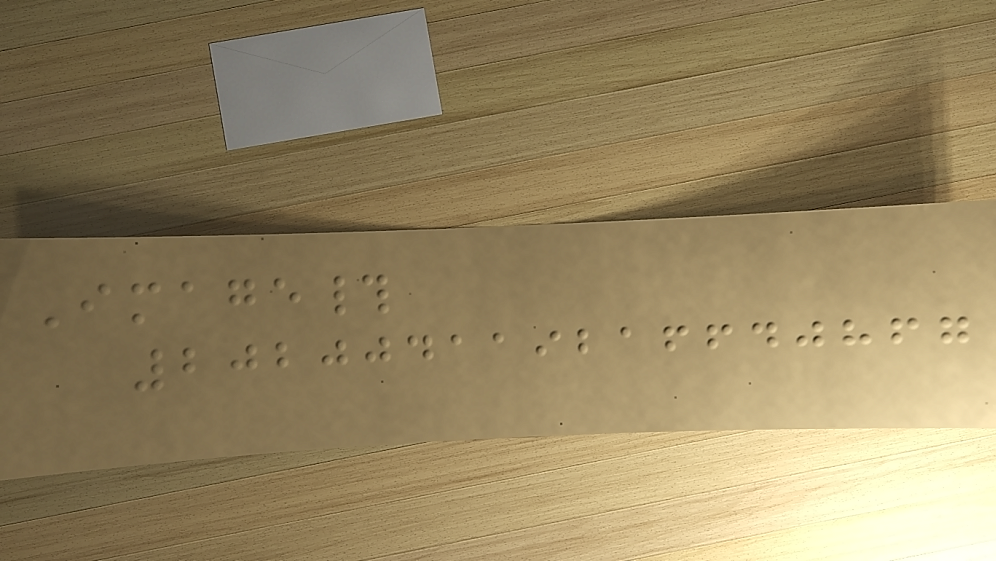Image#
202004119216640867
